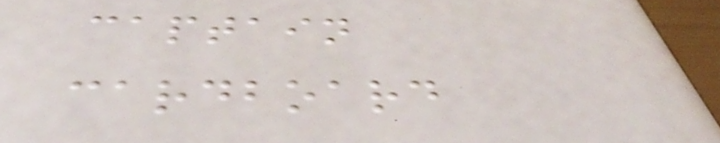captain
cardboard
